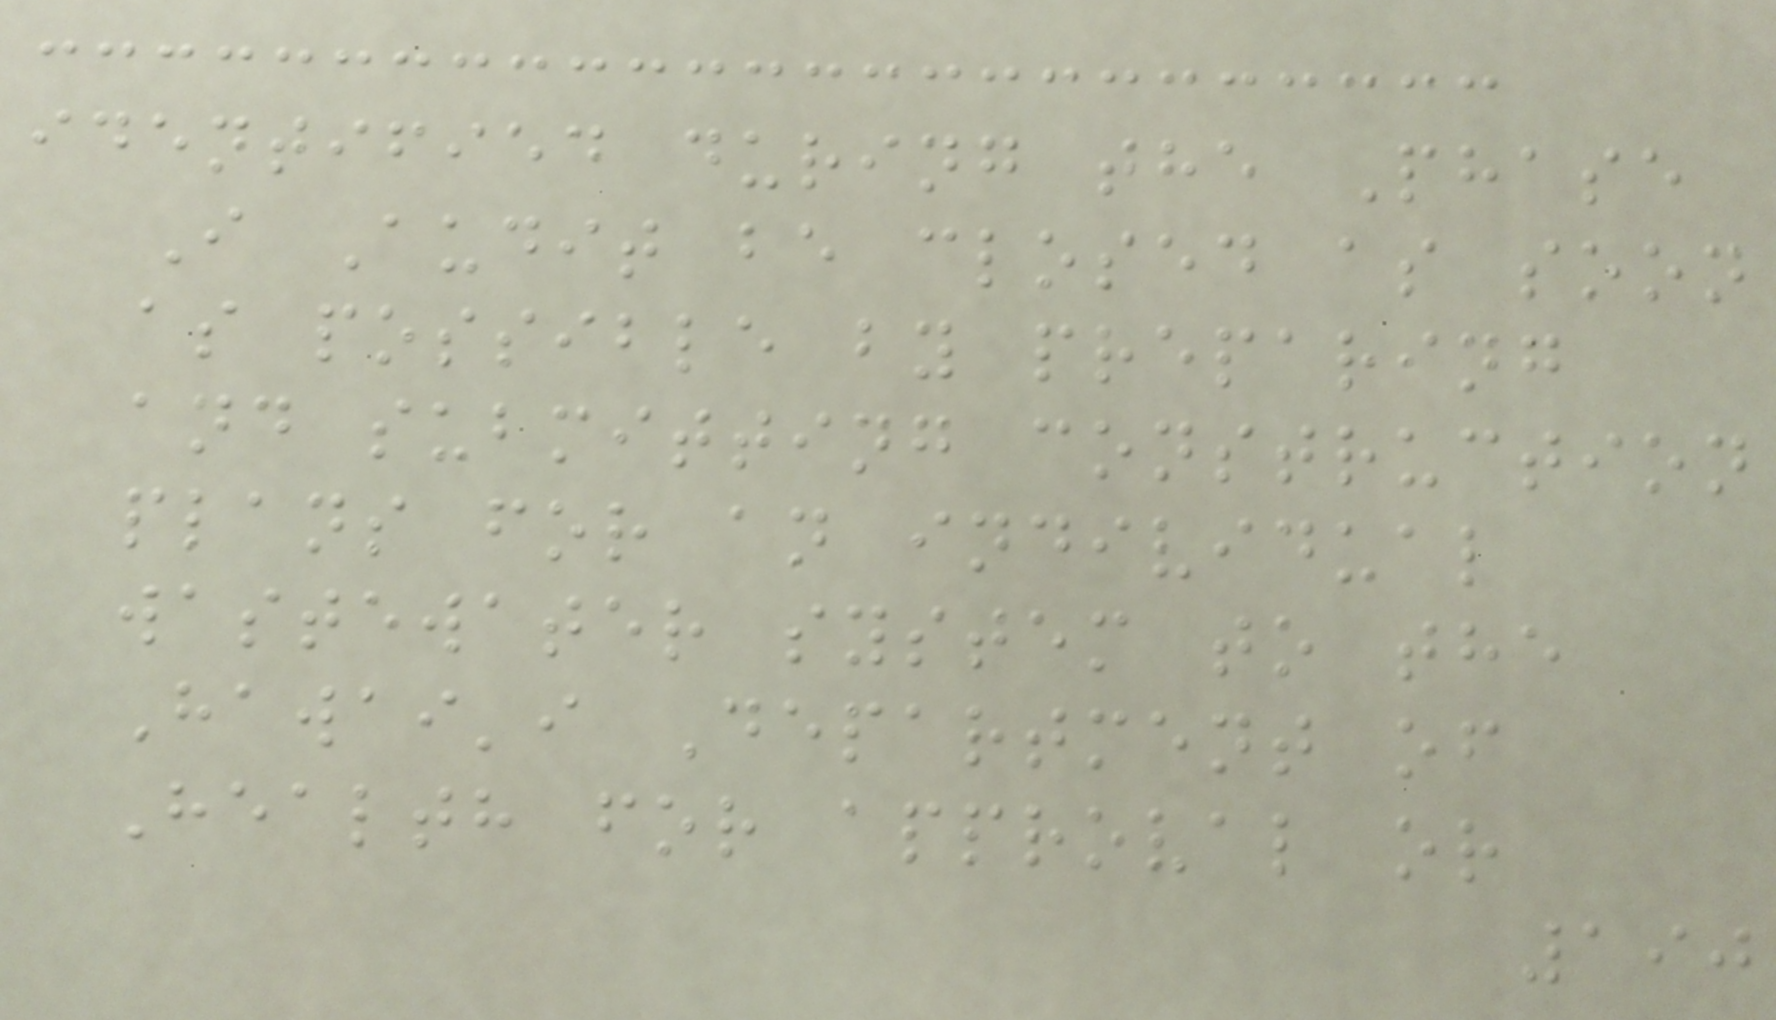identified during the Phase
I Audit be closed as soon
as possible by preparing
and submitting construction
plans for an individual
wastewater system to the
Hawai'i Department of
Health for approval or
190
